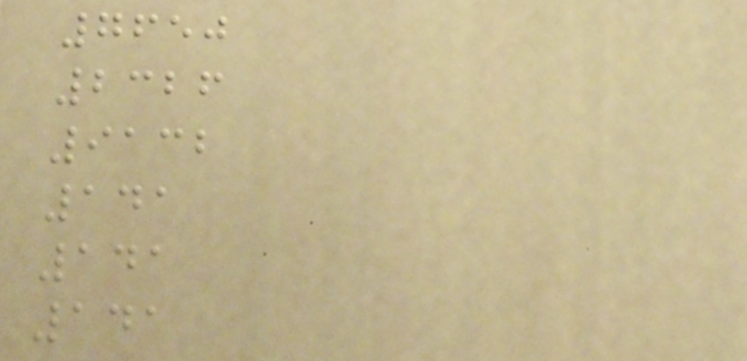7650
2326
9132
141
141
141
